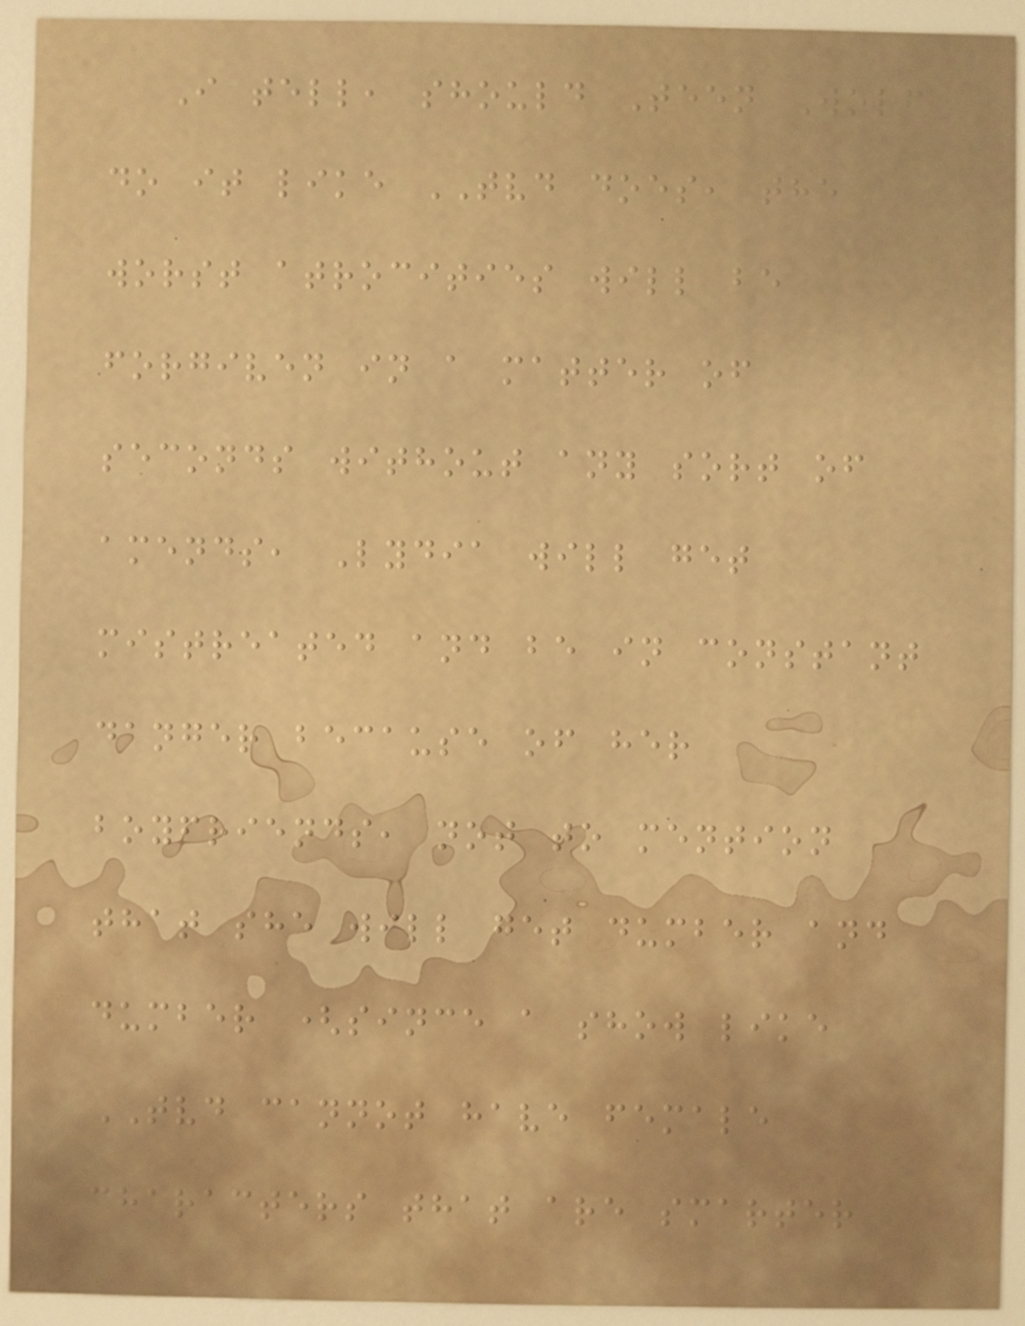I tell, should Teen Wolf
do it like TVD does, the
worst atrocities will be
forgiven in a matter of
seconds without any sort of
amends, Lydia will get
mistreated and be in constant
danger because of her
boyfriends, not to mention
that she will get dumber and
dumber (since a show like
TVD cannot have female
characters that are smarter
